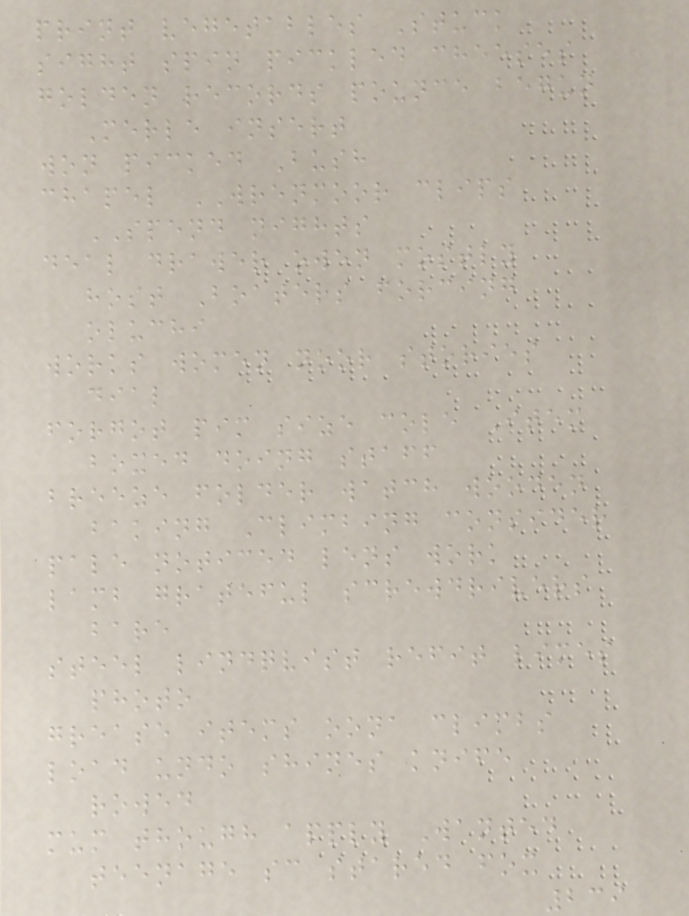print vegetables Stuck
sight spin pickled cheeses
golden records pounce begun
Merle insert
won picked Bush
chapel WRENMOOR clips
SPEND nights
deal drawer owen mostly
host Boaters forcing
oluchi
works women noor stories
dial
forgot pim size cole Item
boxed doing staff
breeze folder watch wooden
baking Climbing consider
pale noticed lens work
lamb grateful screwdrivers
bare
steel lindqvist refit limes
photo
grease items oona climbs
load undo shines knife
rowed
mum though apply Wanted
teenage sc stared fox
239
